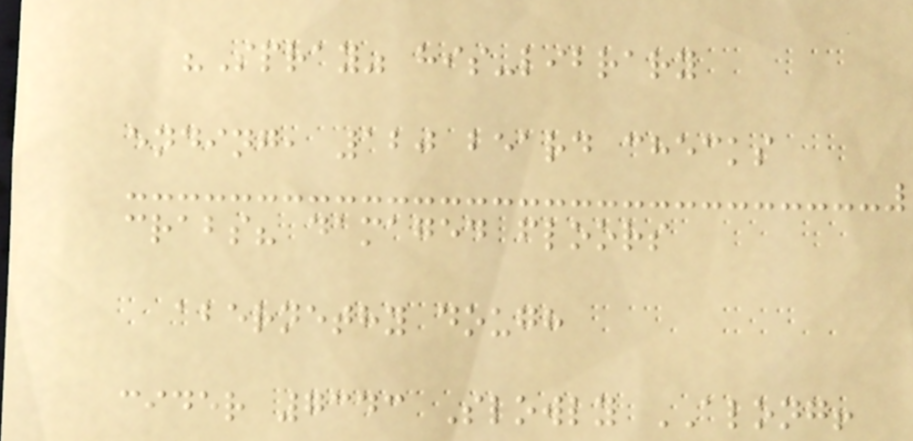"Spray" his-library
ending, 120 beard checks
crabs? damaged floors
abernethy dough
cider 7343 Slowly ALONG!
